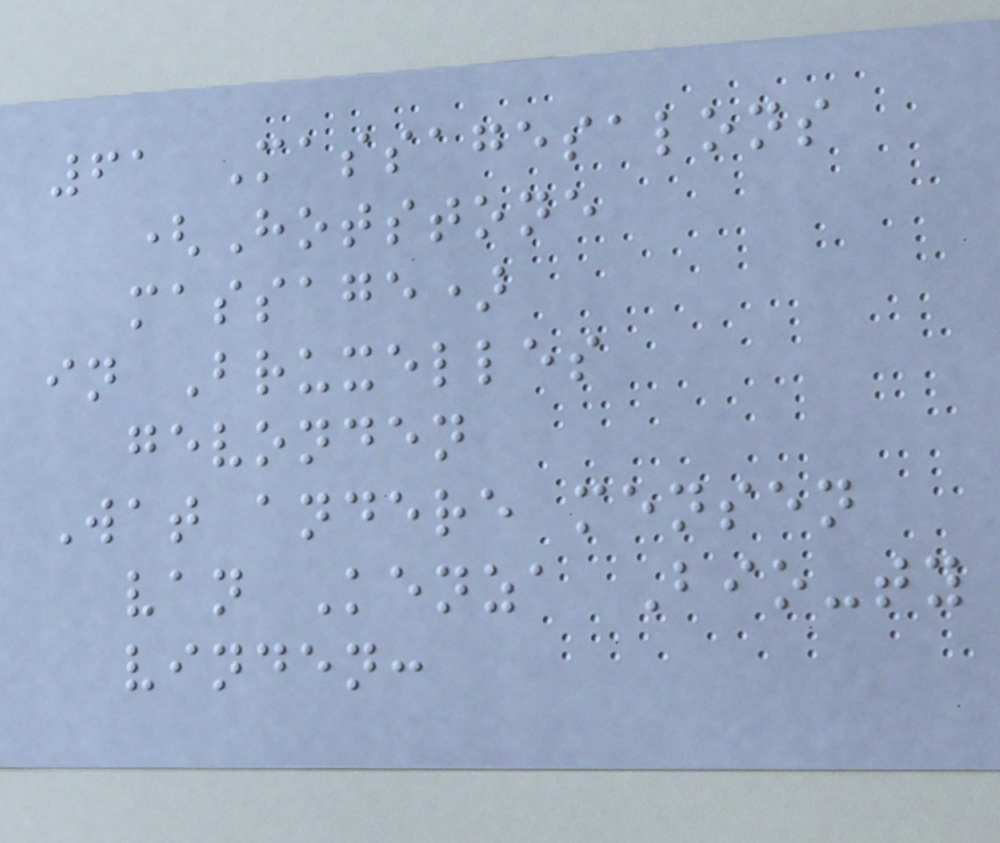61 Massagesalons
(Hotstone
massage)
in Bruxelles
gevonden
Wat andere mensen
van Kenza Bio-ty
vinden:
